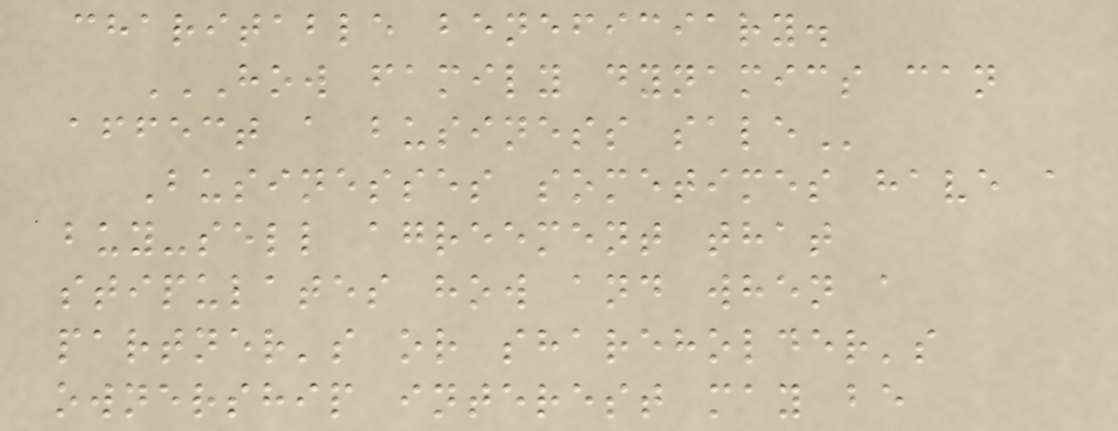charitable beneficiary.
HOW FAMILY DYNAMICS CAN
AFFECT A BUSINESS SALE
Businesses sometimes have a
buy-sell agreement that
stipulates how and when a
partner's or shareholder's
ownership interest may be
